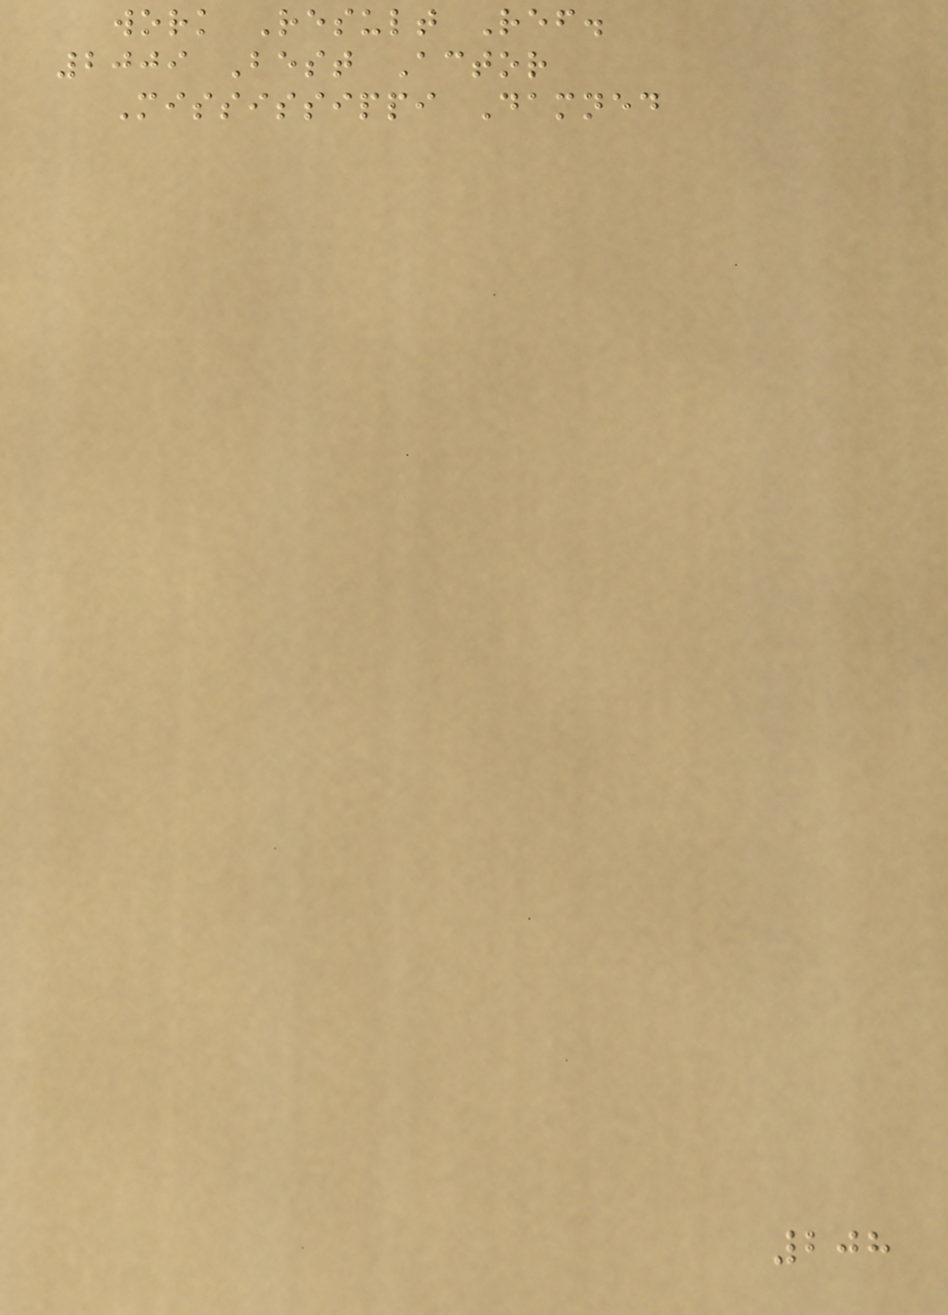work Result Ref.
2009 Best Actor
Mississippi Damned
208
